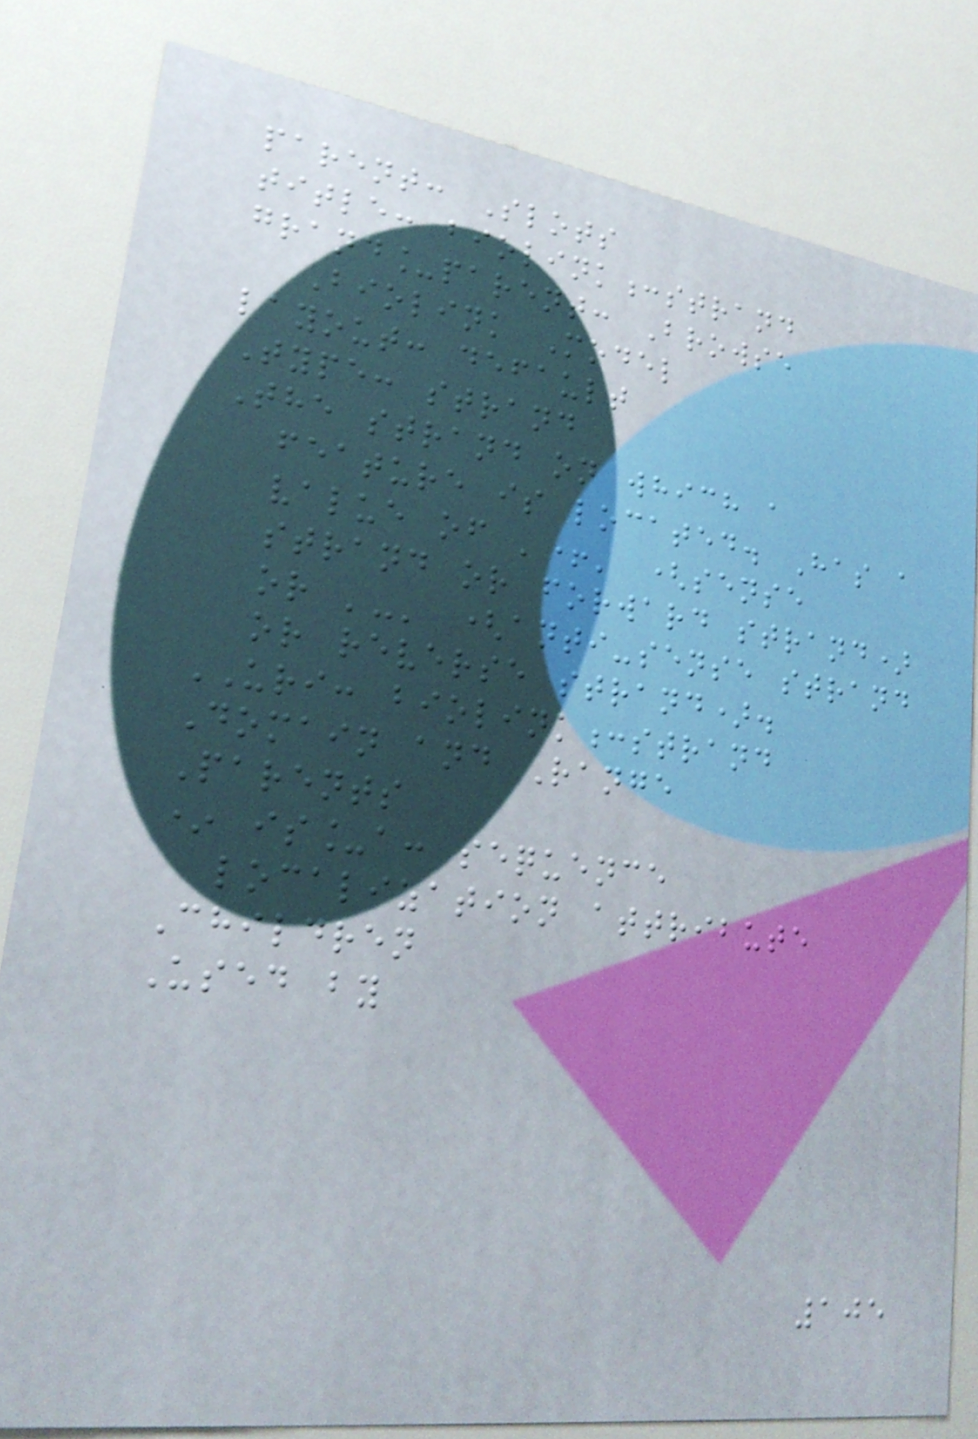parent: Slots
title: biolink:strand
grand_parent: Browse
Biolink Model
layout: default
Type: strand
The strand on which a
feature is located. Has a
value of '+' (sense
strand or forward strand)
or '-' (anti-sense strand
or reverse strand).
URI: biolink:strand
Domain and Range
Parents
* is_a: sequence
localization attribute
Children
Used by
105
